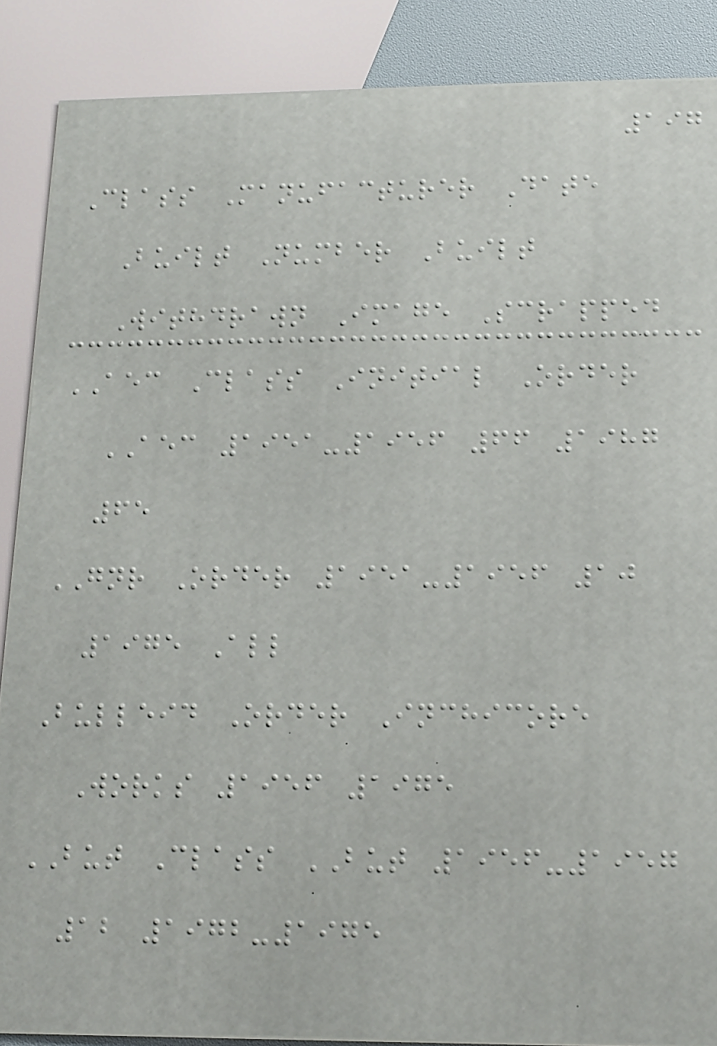197
Class Manufacturer Date
Built Number Built
Withdrawn Image Scrapped
AEC Class Initial Order
AEC 1951-1956 66 1987
65
GNR Order 1951-1956 10
1975 All
Bulleid Order Inchicore
Works 1956 1975
BUT Class BUT 1956-1957
12 1972-1975
